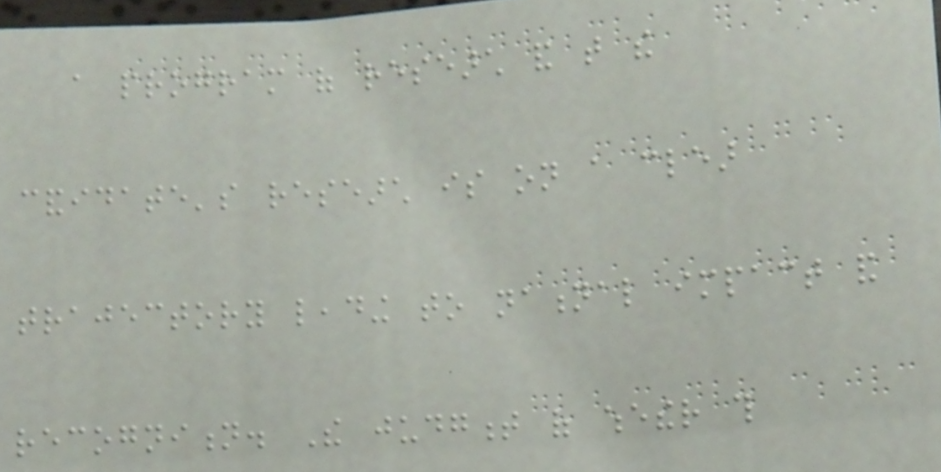a program of research and that the
candidate's research is on a clear
trajectory leading to national impact and
recognition. The judgment of whether this
